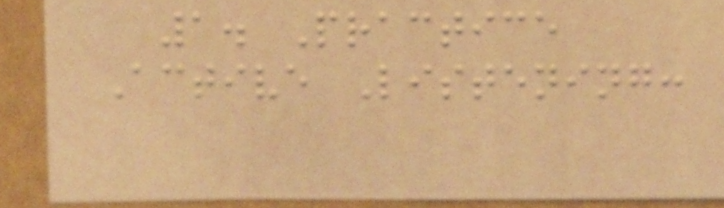1. Practice
Active Listening:
